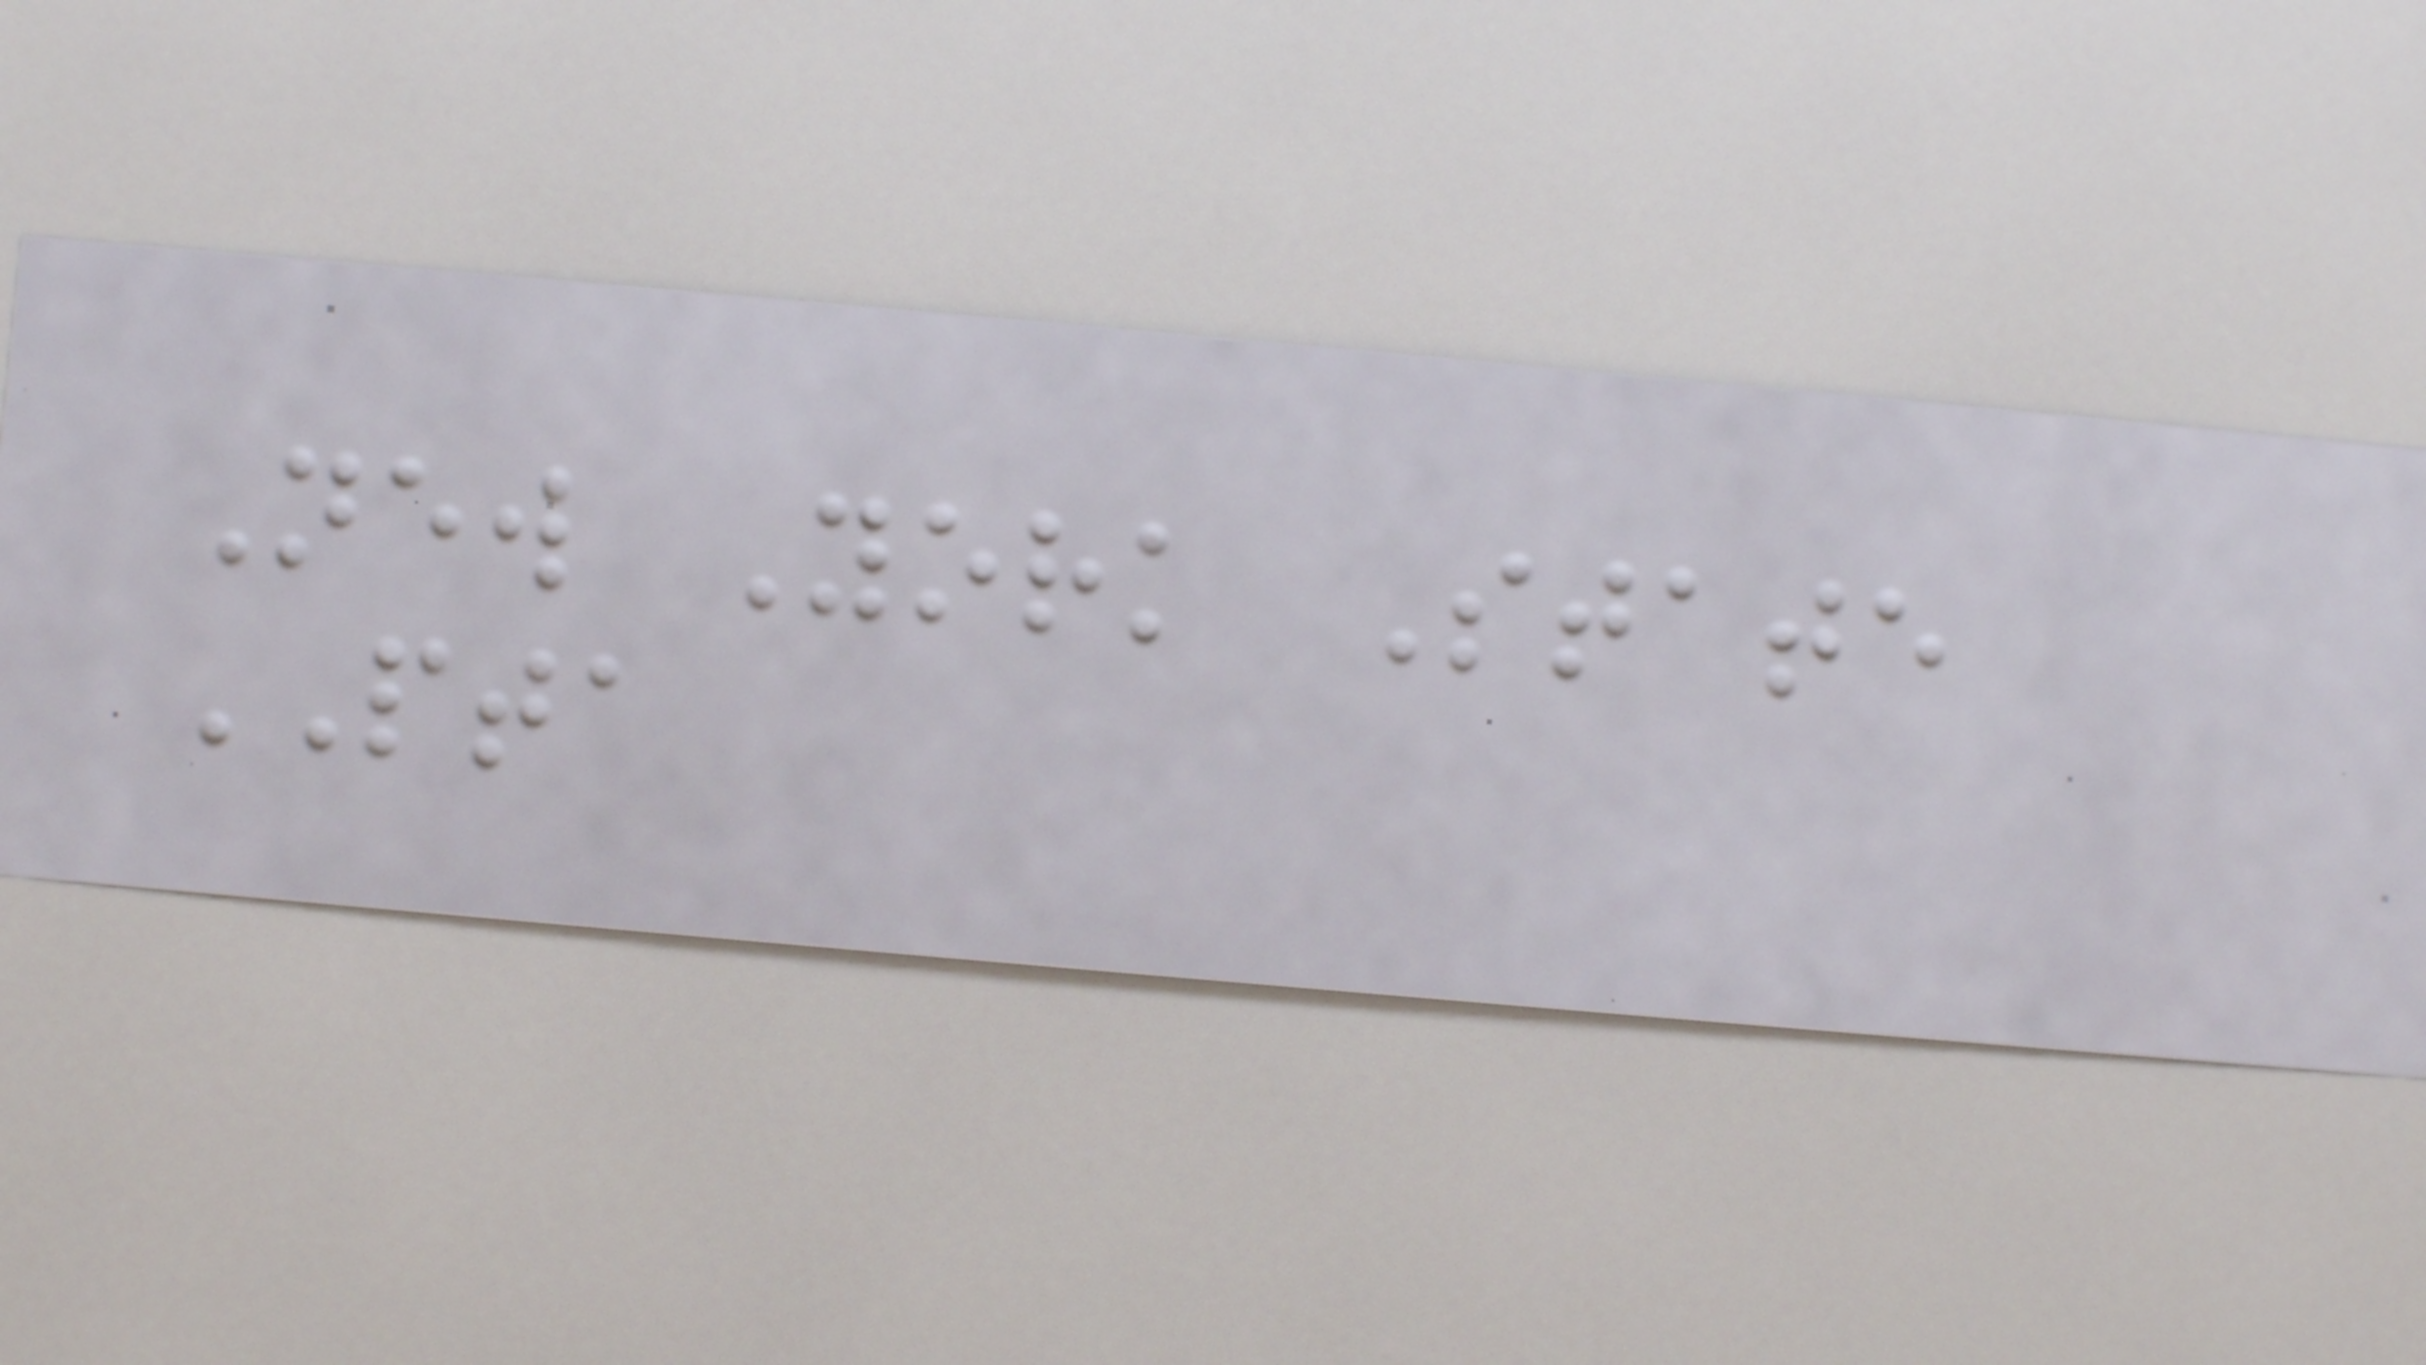New York State
PTA
